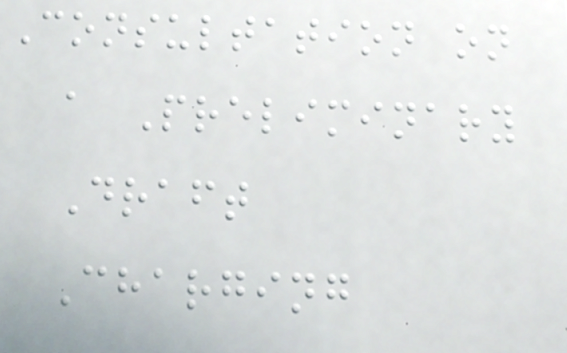Consultation on
a Preliminary
Draft
Charging
